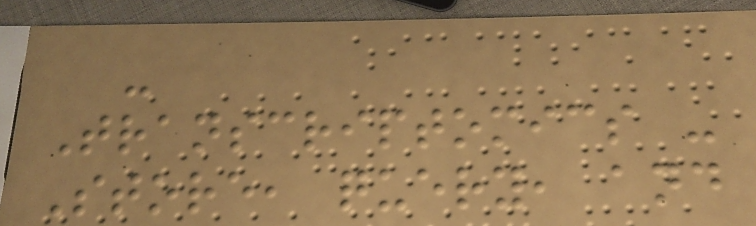-
Transcriptomics -
Store, query, and
